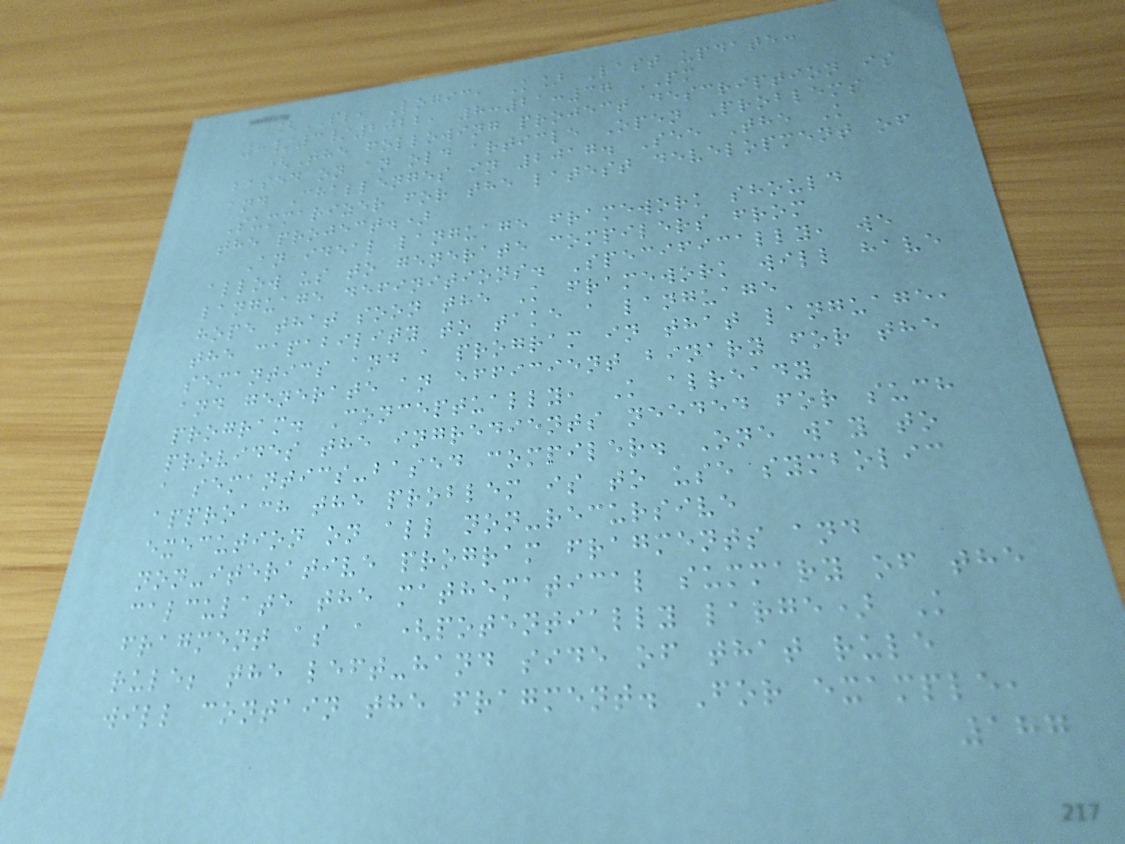[PL, Logic, K] Last update:
8/3/2022, 8:21:37 PM
(The following project description is
based on an old article Open Problems
and Challenges in 2017. See The K
Summarizer for the latest development of
the project.)
An ideal language framework should
allow us to generate compilers from
language definitions. Specifically, we
hope that soon the K framework will have
the capability to take a language
semantics and a program in that language,
and generate an efficient binary for the
program. Conceptually, K already
provides the ingredients needed for such
a semantics-based compiler. One way to
approach the problem is to use symbolic
execution on all non-recursive
non-iterative program fragments and
calculate the mathematical summary of the
fragment as a (potentially large) K
rule; the left-hand side of that rule
will contain the fragment. For example,
187
